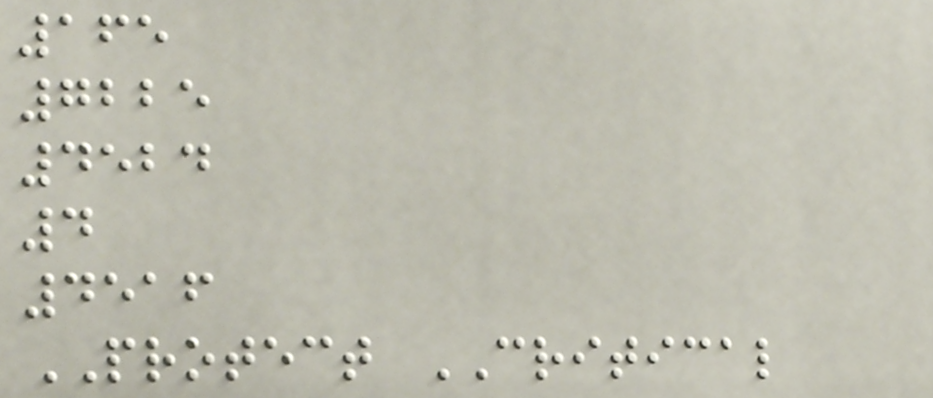165
7225
4524
4
4516
PROTECT CRITICAL
